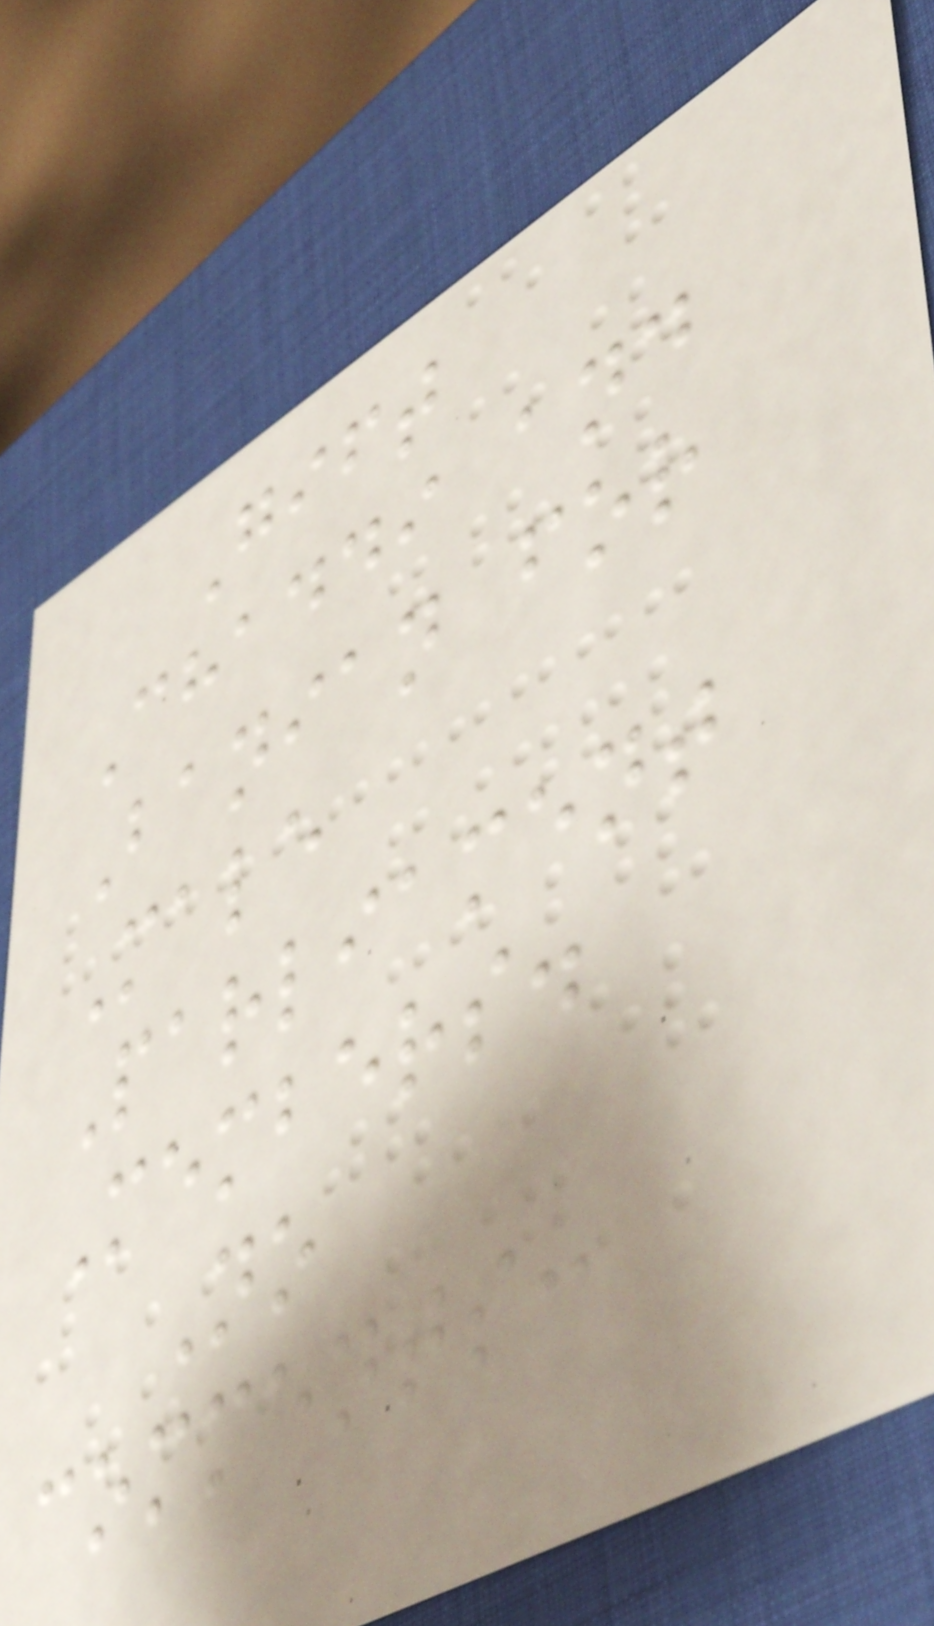Gift
Chaddi and
Banian for
Male
Parliament
Members.
No
comments:
